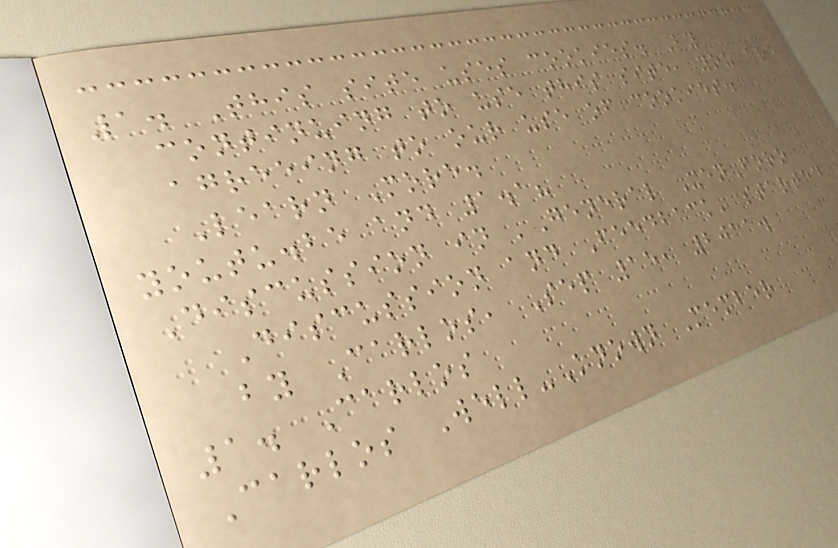1. This site uses cookies. By
continuing to use this site, you are
agreeing to our use of cookies.
Learn More.
youtu.be and 1.1?
Discussion in 'General XenForo
Discussion and Feedback' started
by Carlos, Sep 15, 2011.
1. Carlos
Carlos Well-Known Member
